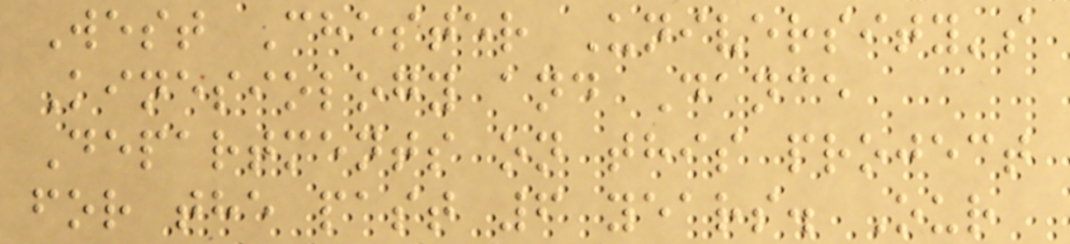West Chester University's
Kinesiology and Dance
Departments on this project
for the past 6 years. Our
